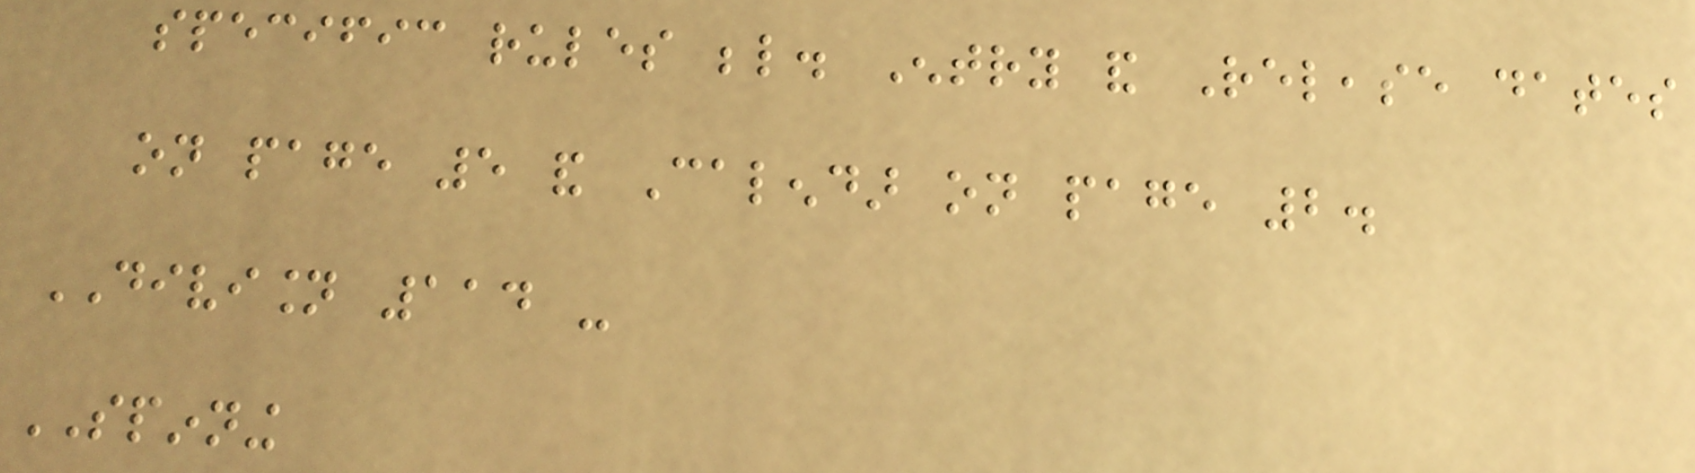specific rules below. Entry and Release dates
on page 5 and Calendar on page 2.
DIVISION 114 -
SPINNING
